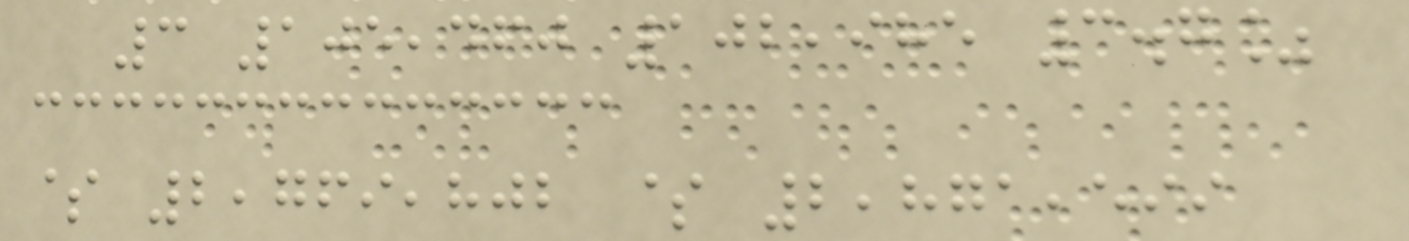3 105,460 102,985 3.7%
$ 2,769,802 $ 2,871,599
